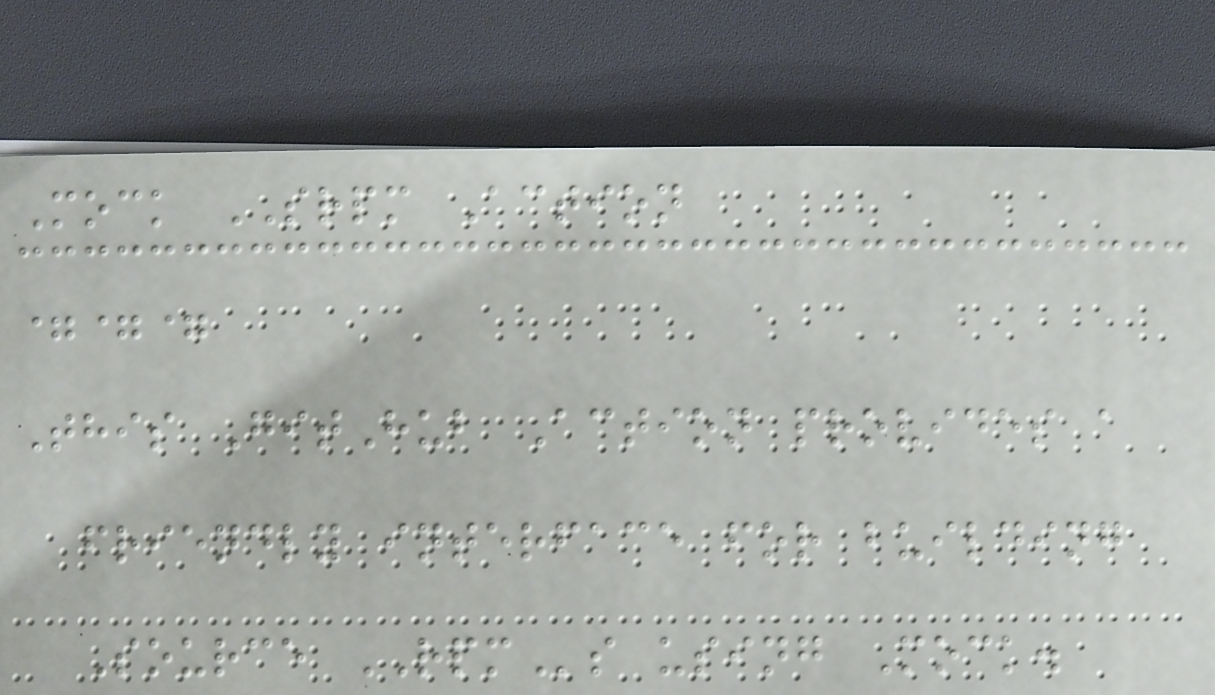Mock SRPM Action
===
This GitHub Action provides a
friendly interface for building
Source RPMs using Mock.
